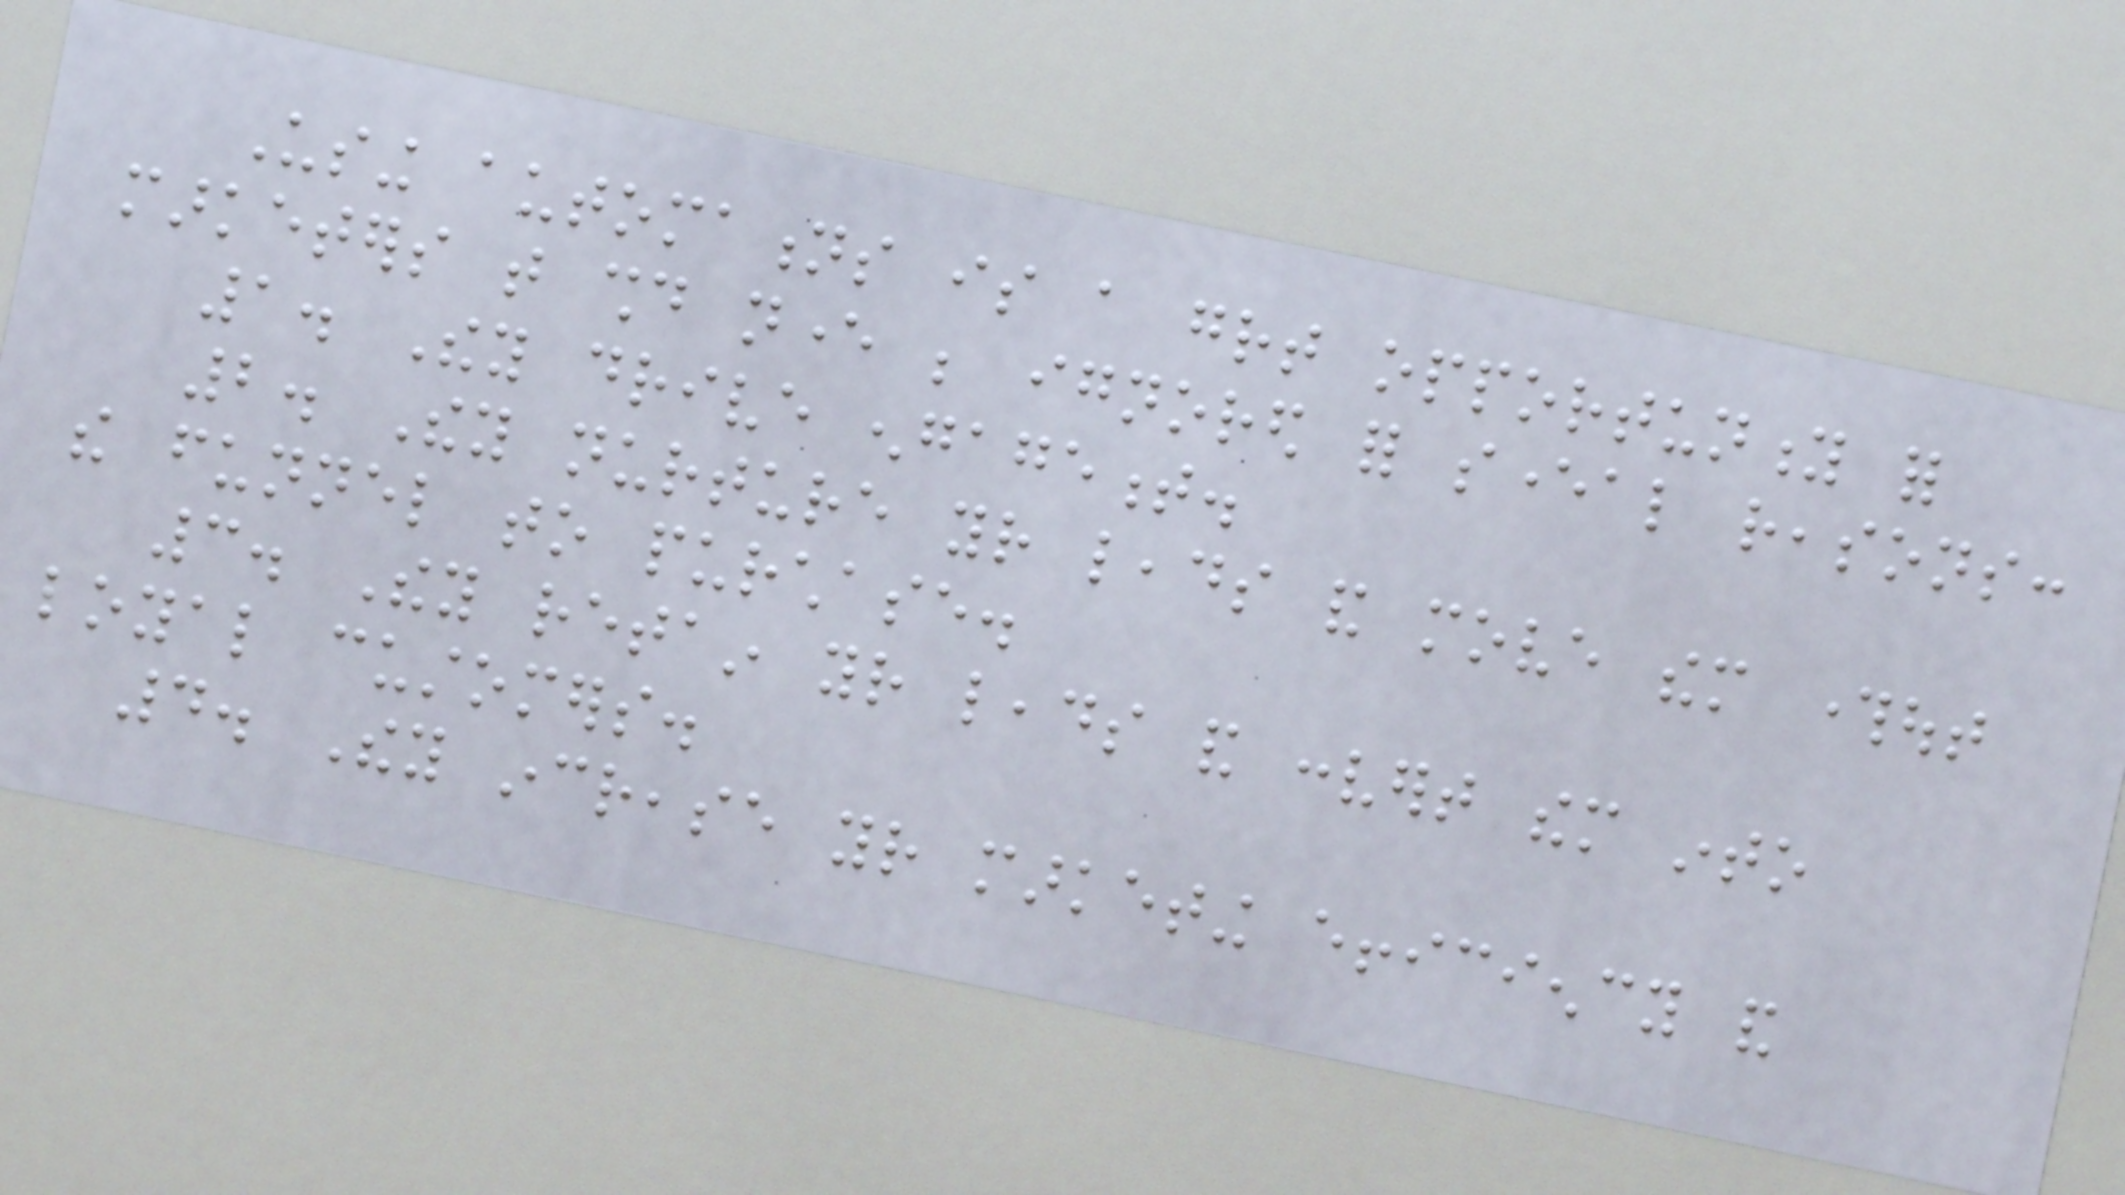Using automations is a great opportunity for
marketers that should never be ignored for several reasons:
1. They drive engagement.
2. They nurture your leads and move them throughout
the funnel to purchase.
3. They retain your leads and convert them into
loyal customers.
4. They increase your marketing efficiency and
